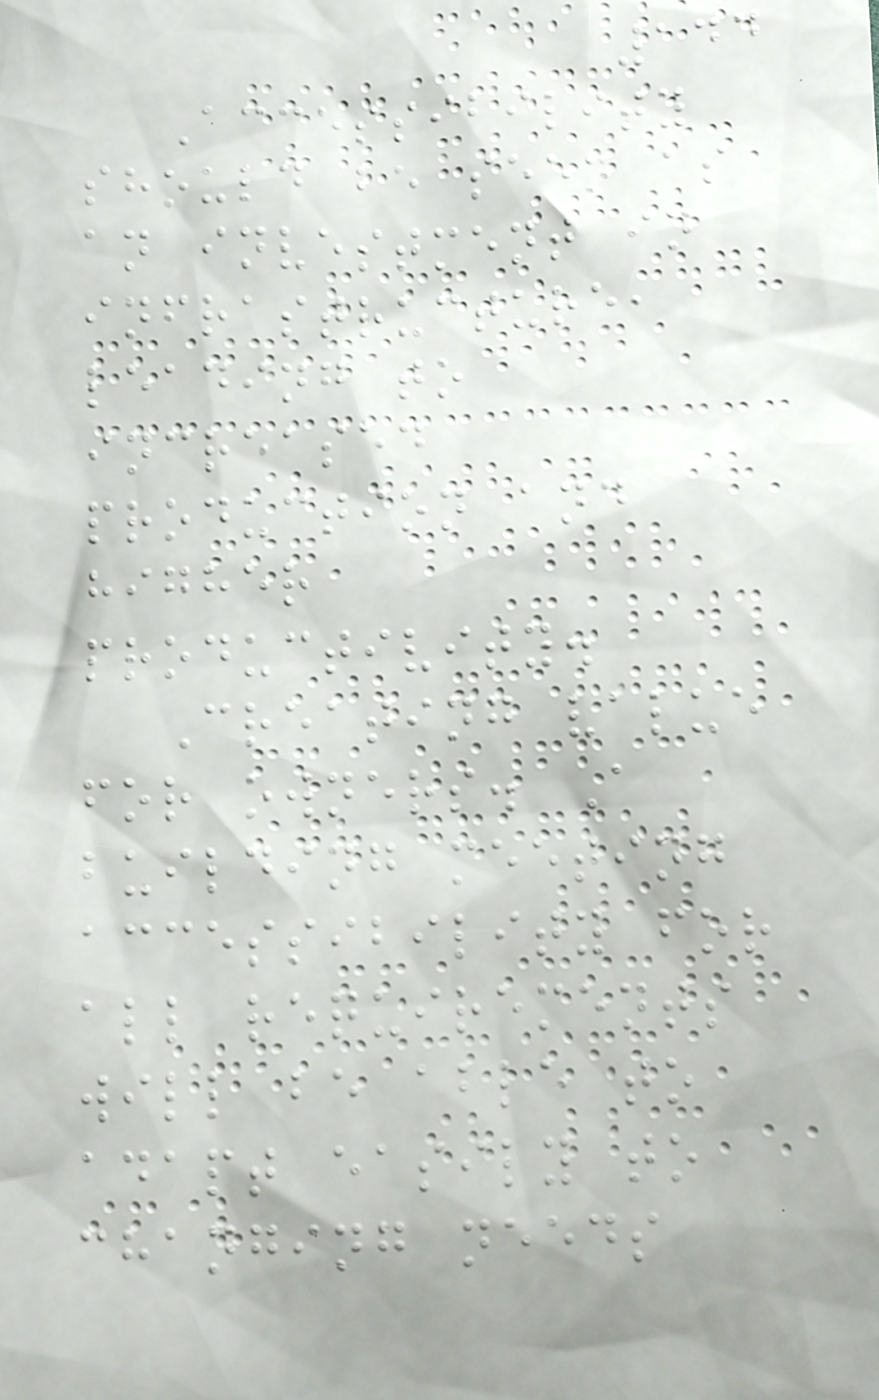144
Accessibility
should be seen as
an investment in
infrastructure,
leading to
increased
production and
higher
productivity.
Creating value
for owners. A
building meeting
accessibility for
all requirements
will be able to
adapt easily to
changing needs
